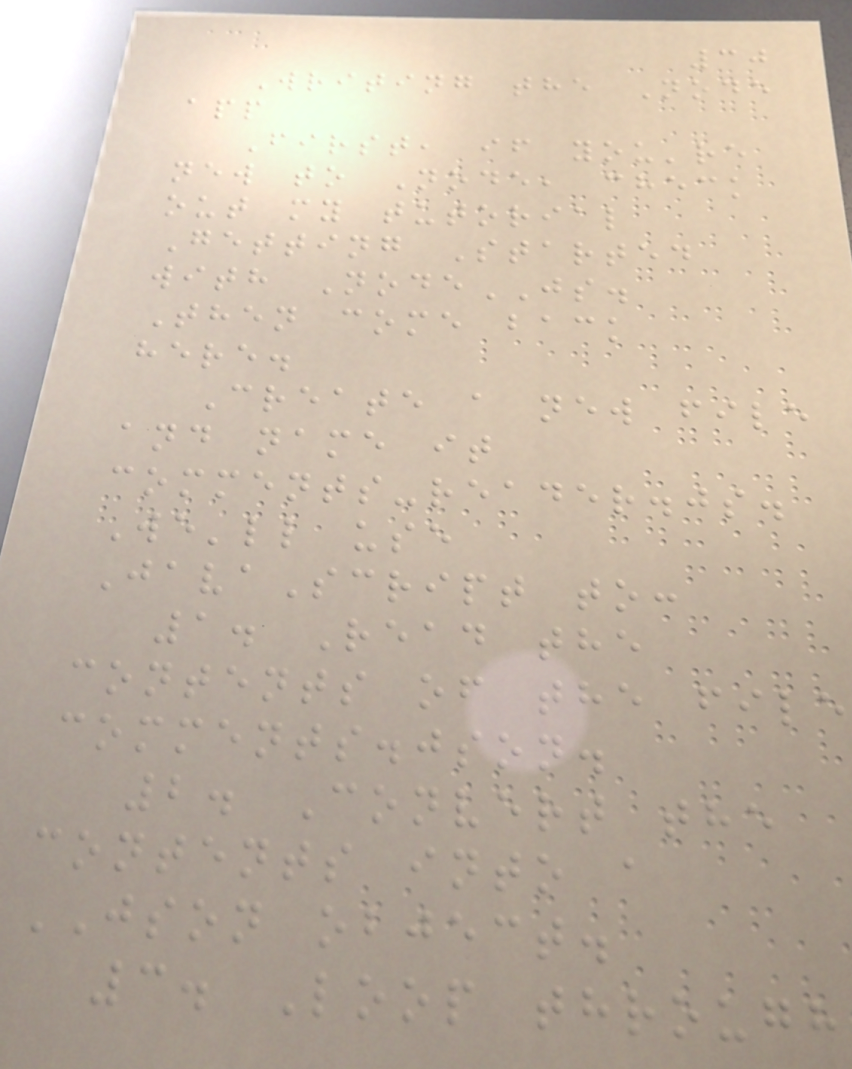30
Writing the Node
app
First, if you're
new to Node, check
out my tutorial
Getting Started
with NodeJS.
Then come back
here.
Create a new file
and name it
comments-reader.js.
We'll use
JavaScript to:
1. Read the
contents of the file
comments.json.
2. Convert the
contents into a
JSON object.
3. Loop through
